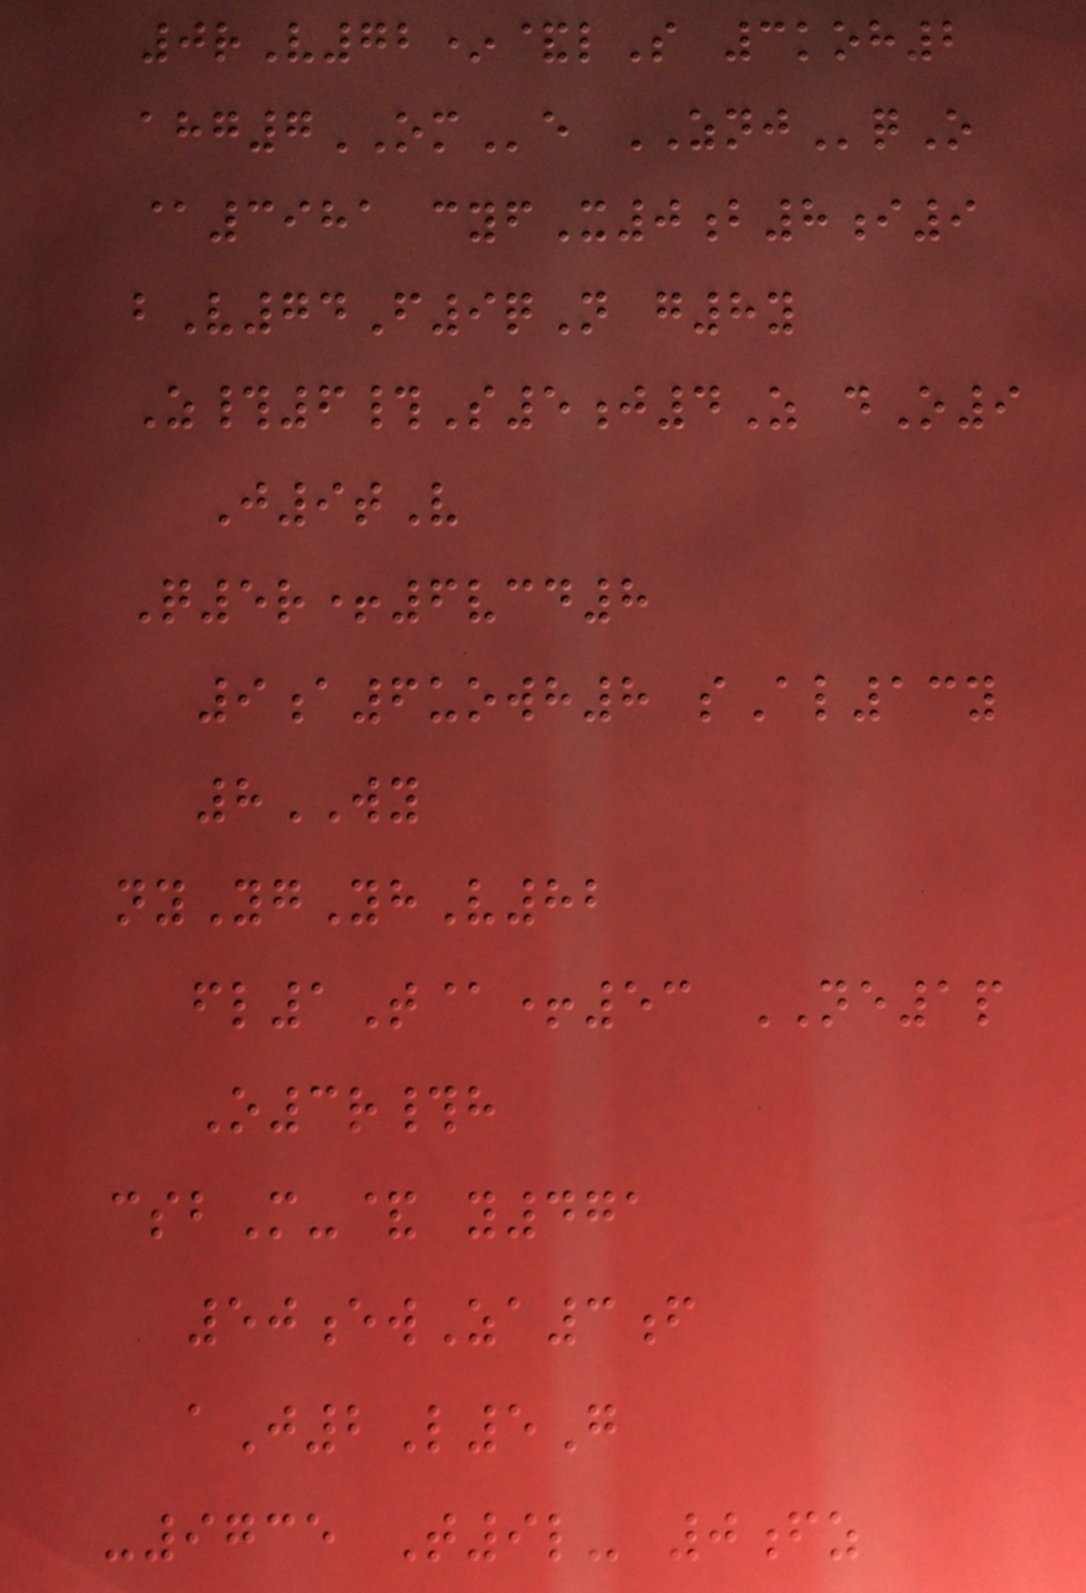0rV72*&lS 3koh2
ahg7OMe ZNJqO
@3981 cyfX0b8i9
bV74F9qN g8y
Z#6#S5j4Z dO9
J9tV
Q5r+6vcd8
9a6uowh8 sAl13y
8WY
nyYgYhV82
fl1T@+53 NE1p
O3r#h
csbM-& y471
50ewZa3f
aJ2L5G
-9735 T9l- 0fz
